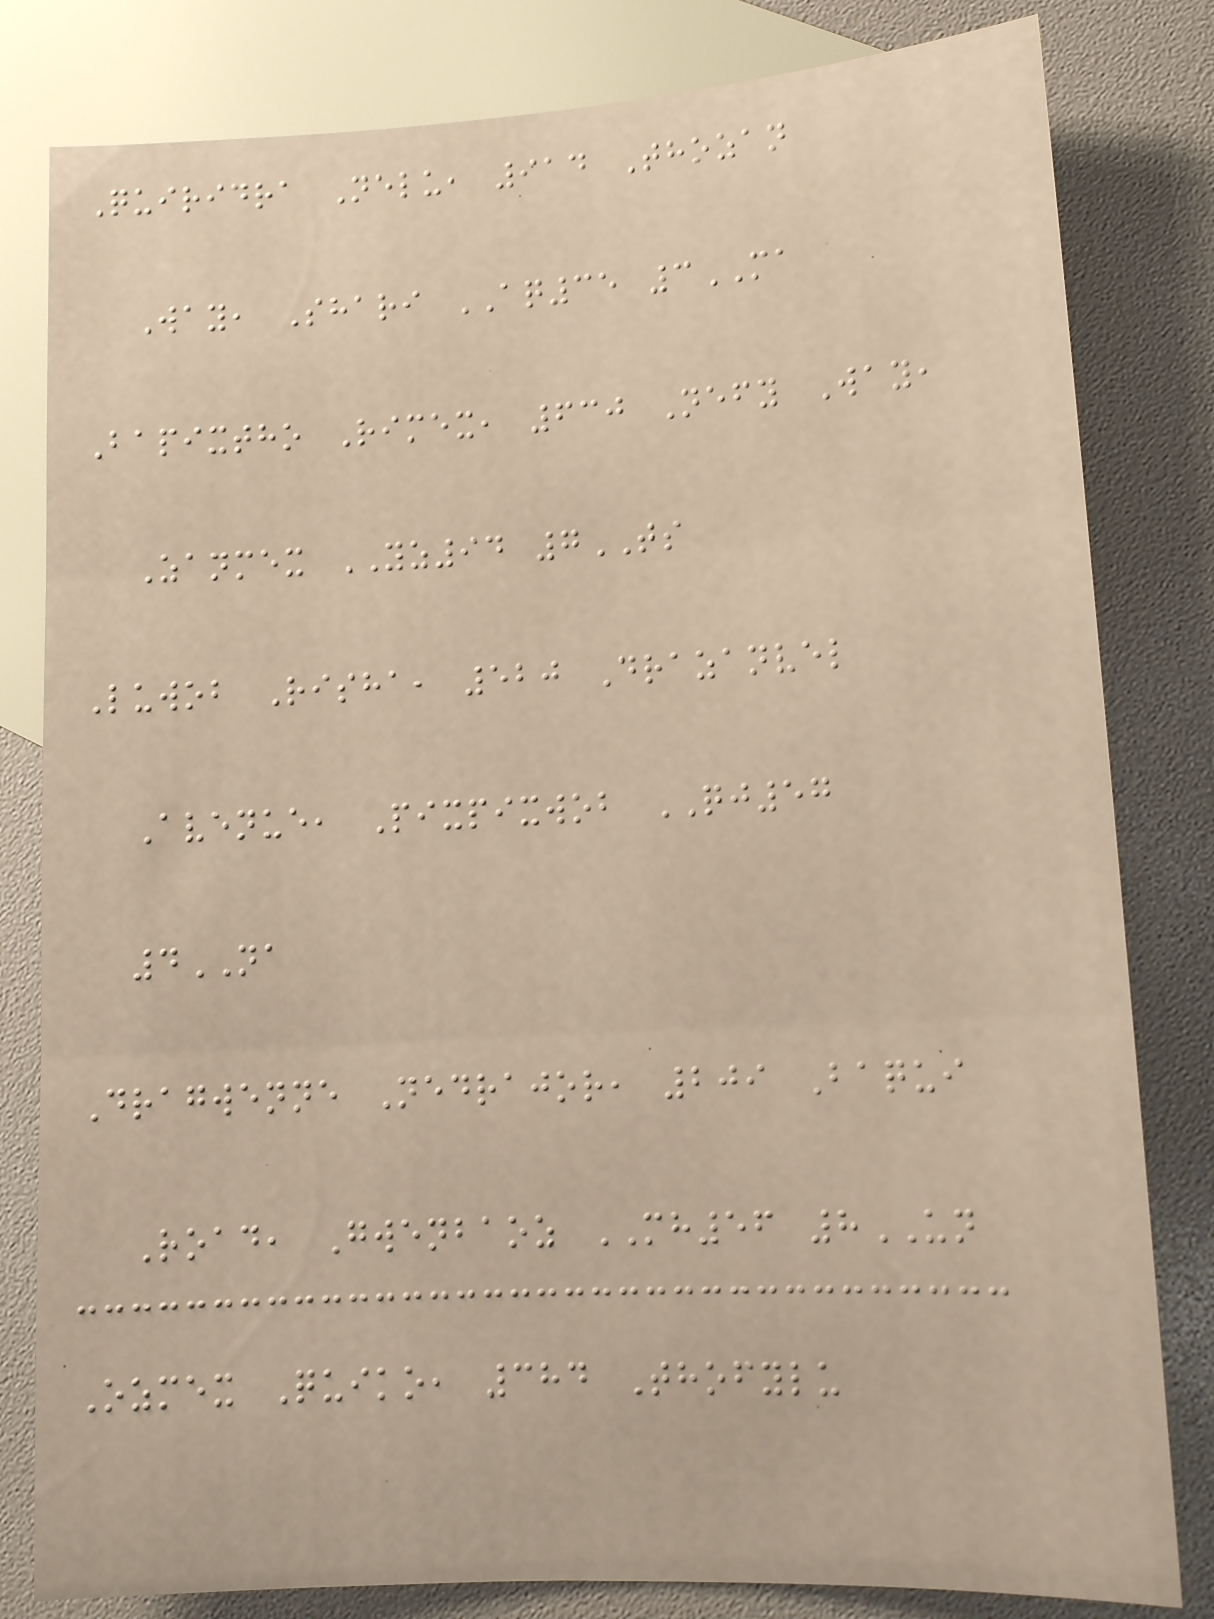Quiridra Nelu, 914 Thozan
Way, Shari AQ35 3MA
Bapixtho Rimex, 630 Nefy Way,
Zanmex YZ94 7TS
Luwob Risha, 520 Drazanvel
Avenue, Pixpixwob QJ57
4NA
Dragwenne Nedrajor, 209 Baqui
Road, Gwenbaoz MH56 8UN
Ozmex Quiko, 384 Thofylu
